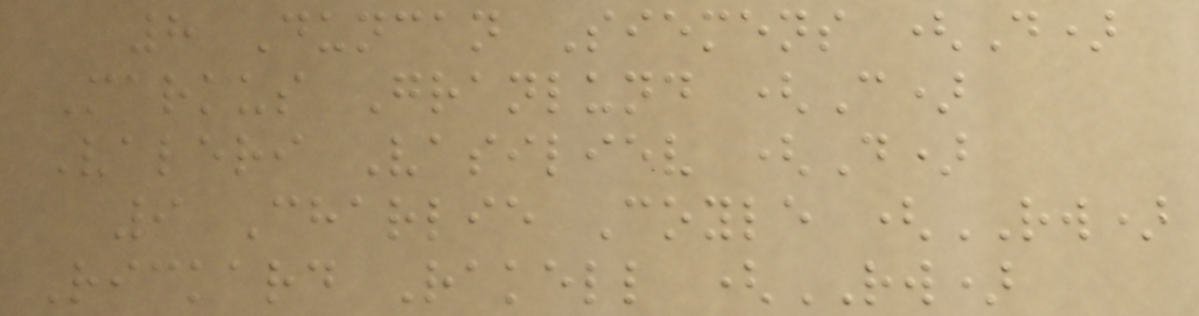8 Duncan Siemens (D)
Markus Granlund (C)
Valeri Vasiliev (D)
9 Charlie Coyle (RW)
Rickard Rakell (RW)
